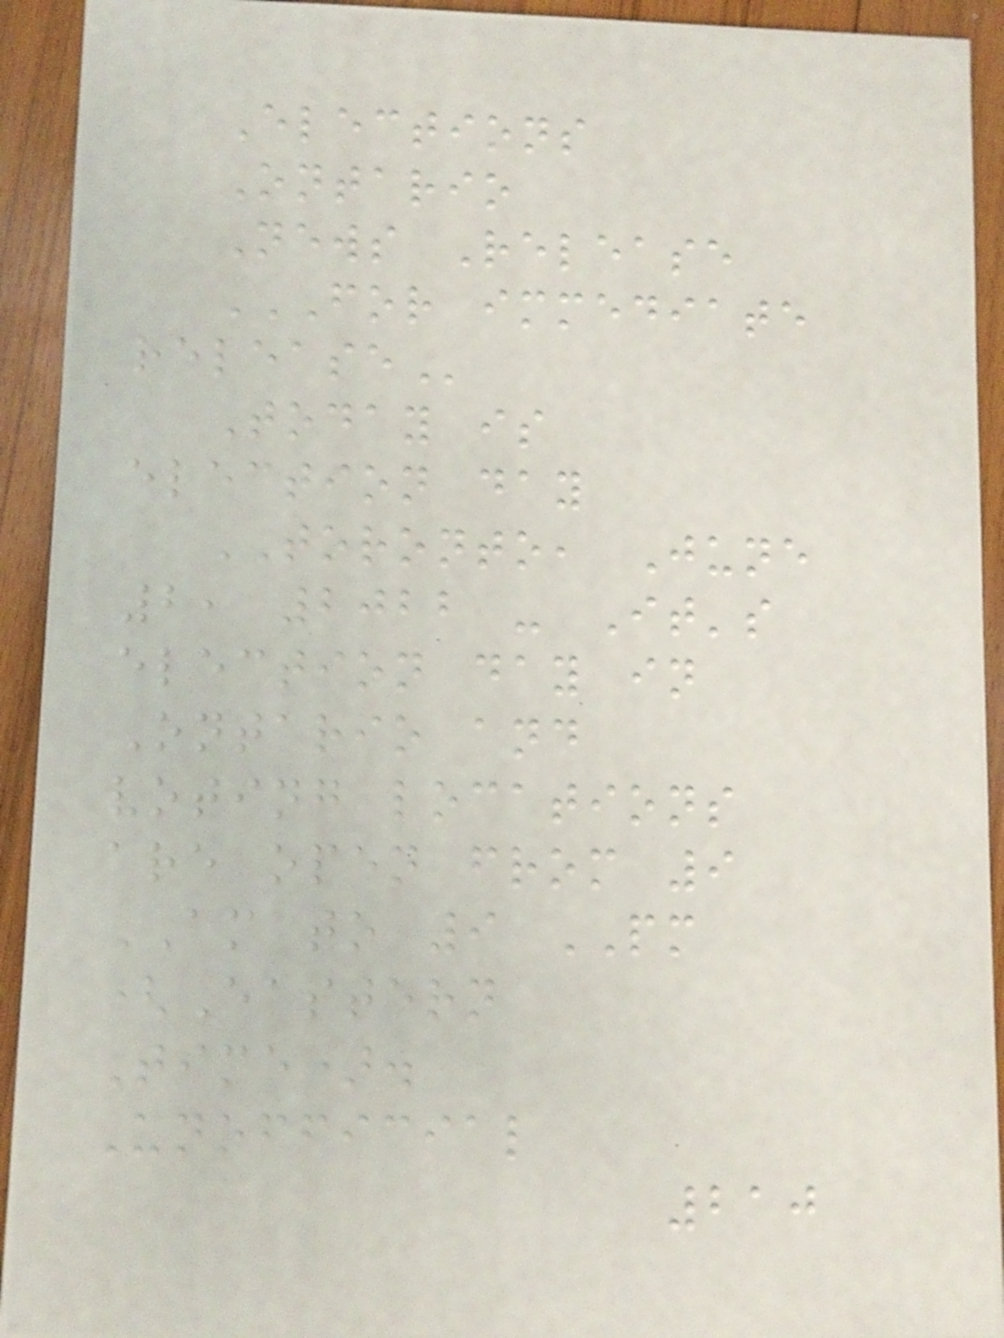Elections
Ontario
News Release
FOR IMMEDIATE
RELEASE
Today is
election day
TORONTO, June
2, 2022 - It's
election day in
Ontario and
voting locations
are open from 9
AM to 9 PM
(Eastern
Time).
Unofficial
210
